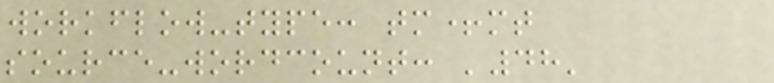workflow-type: tm+mt
source-wordcount: '48'
